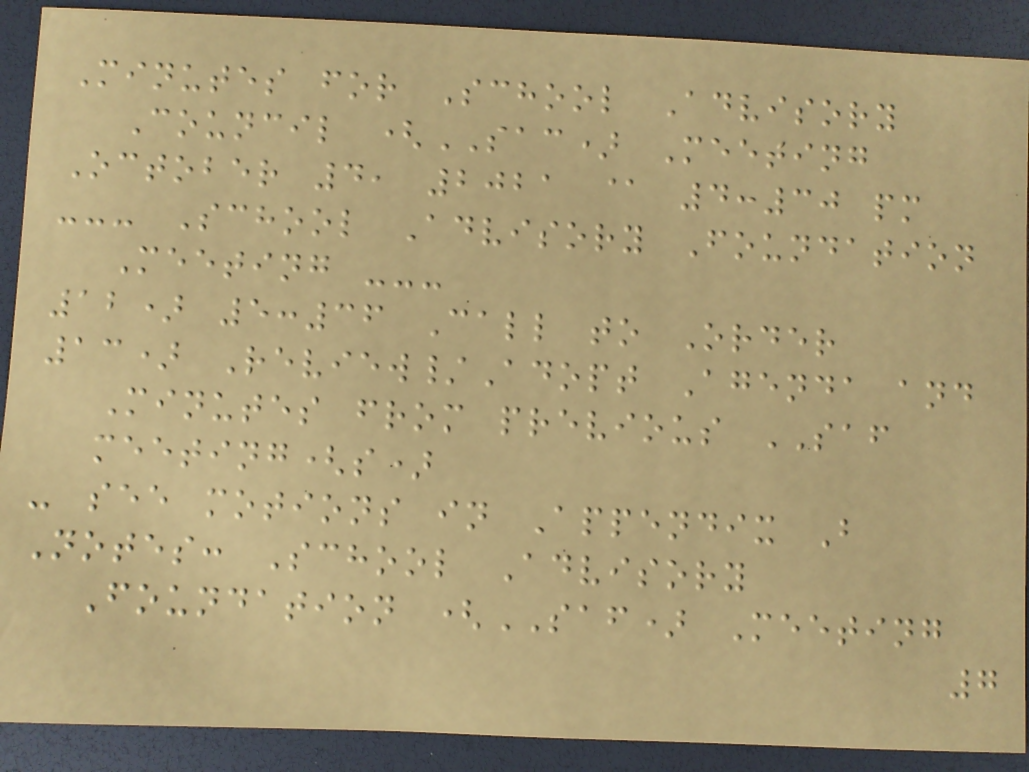Minutes for School Advisory
Council (SAC) Meeting
October 4, 2021 @ 4:30 pm
--- School Advisory Foundation
Meeting ---
12) 5:36 Call to Order
13) Review/Adopt Agenda and
Minutes from previous SAF
meeting(s)
- see motions in Appendix B
Notes: School Advisory
Foundation (SAF) Meeting
7
